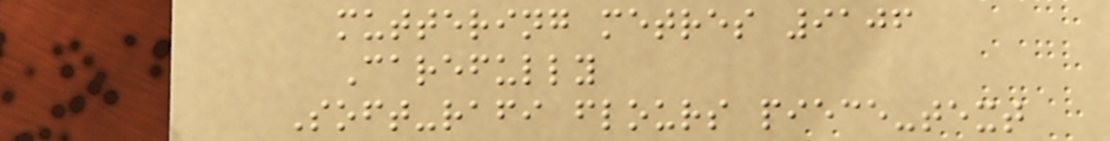muttering metres 9106
Carefully
Soft-rafi flours piece-text
